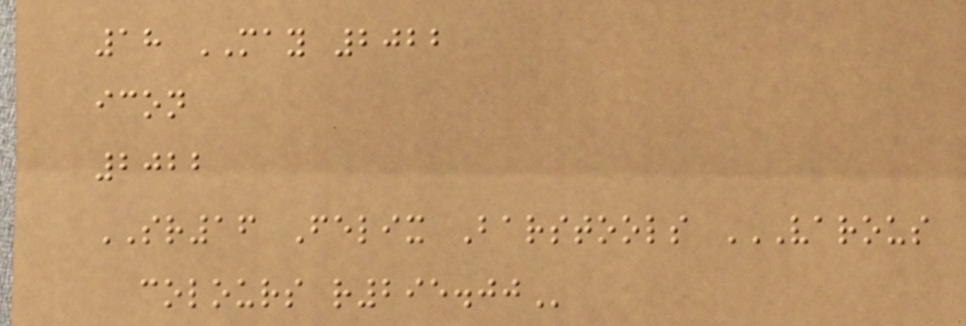18 MAY 2022
icon
2022
SR16 Felix Barstools VAROUS
COLOURS R295.00
